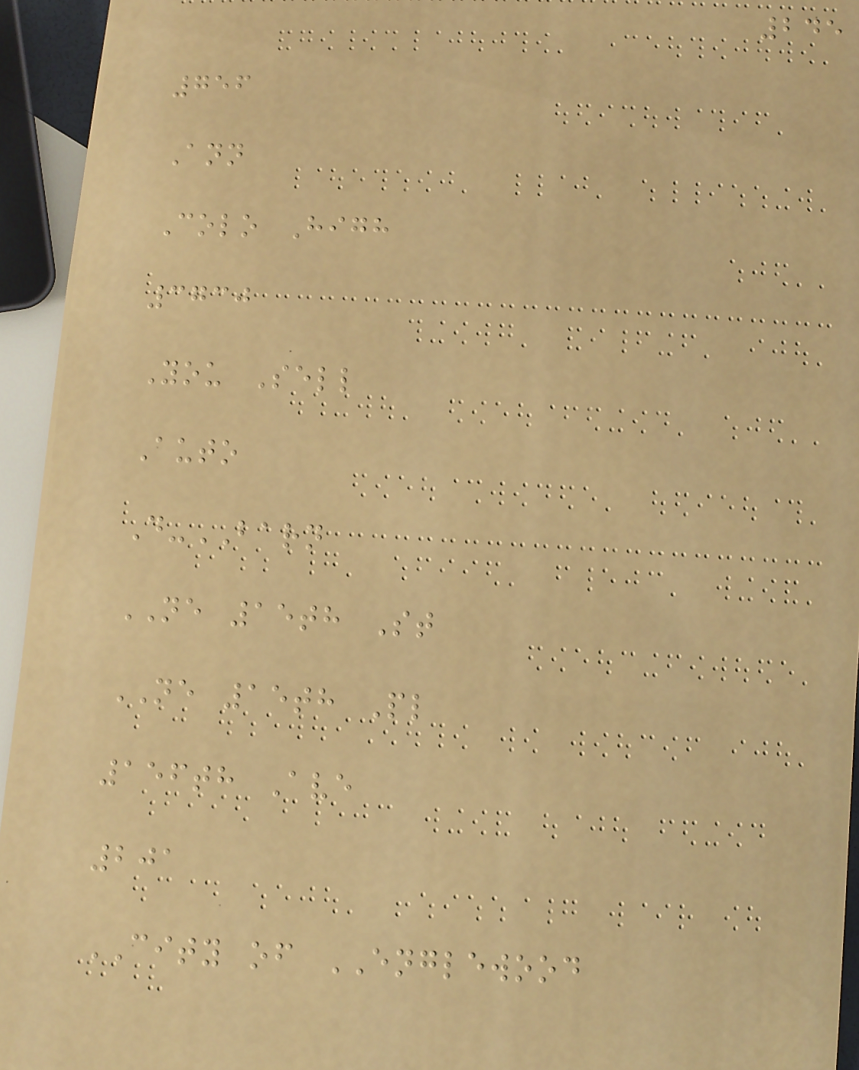245
756
Ann
Colo High
3730
You Sell
Auto
D-BARN
NE 15th St
NE 15th Pl
156th Ave
201
CITY of ENGLEWOOD
